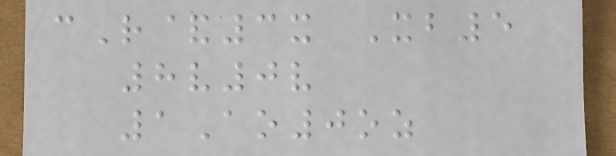cR&3x Xb5
8v0v
1Ao0oz
